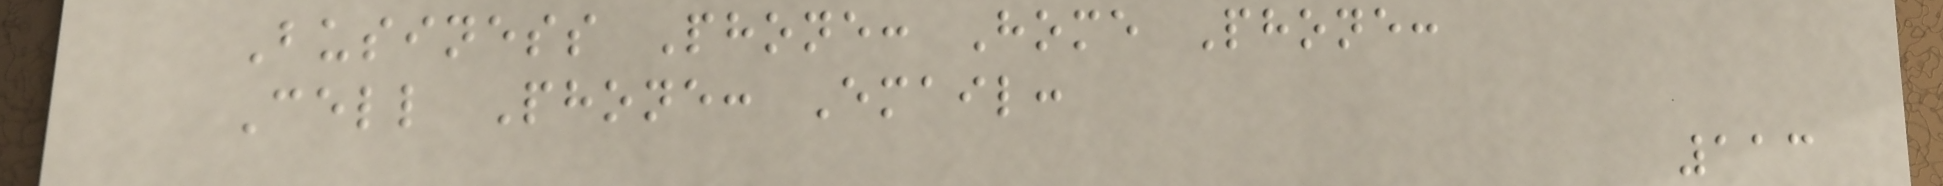Business Phone: Home Phone:
Cell Phone: Email:
113
